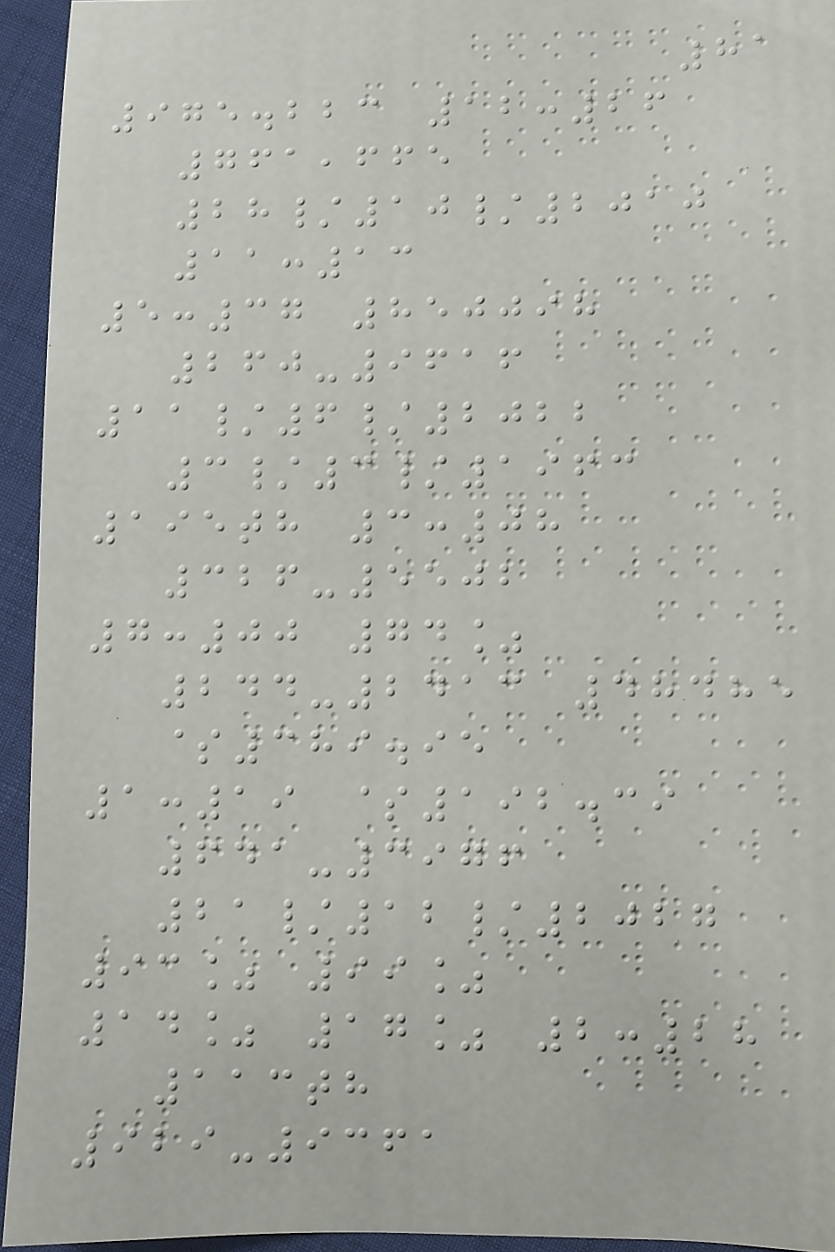81
975.223 12:26
761,665
28/10/2010
11:13
5:37 850098
260-9616
11/6/2022
3/3/1963
195th 3:08
326-5502
7:00 74%
244-2413 48485
$389.95
1:19 $192.39
641-3976
21/12/2027
93% 99%
14% 17% 2:28
113th
929-9361
